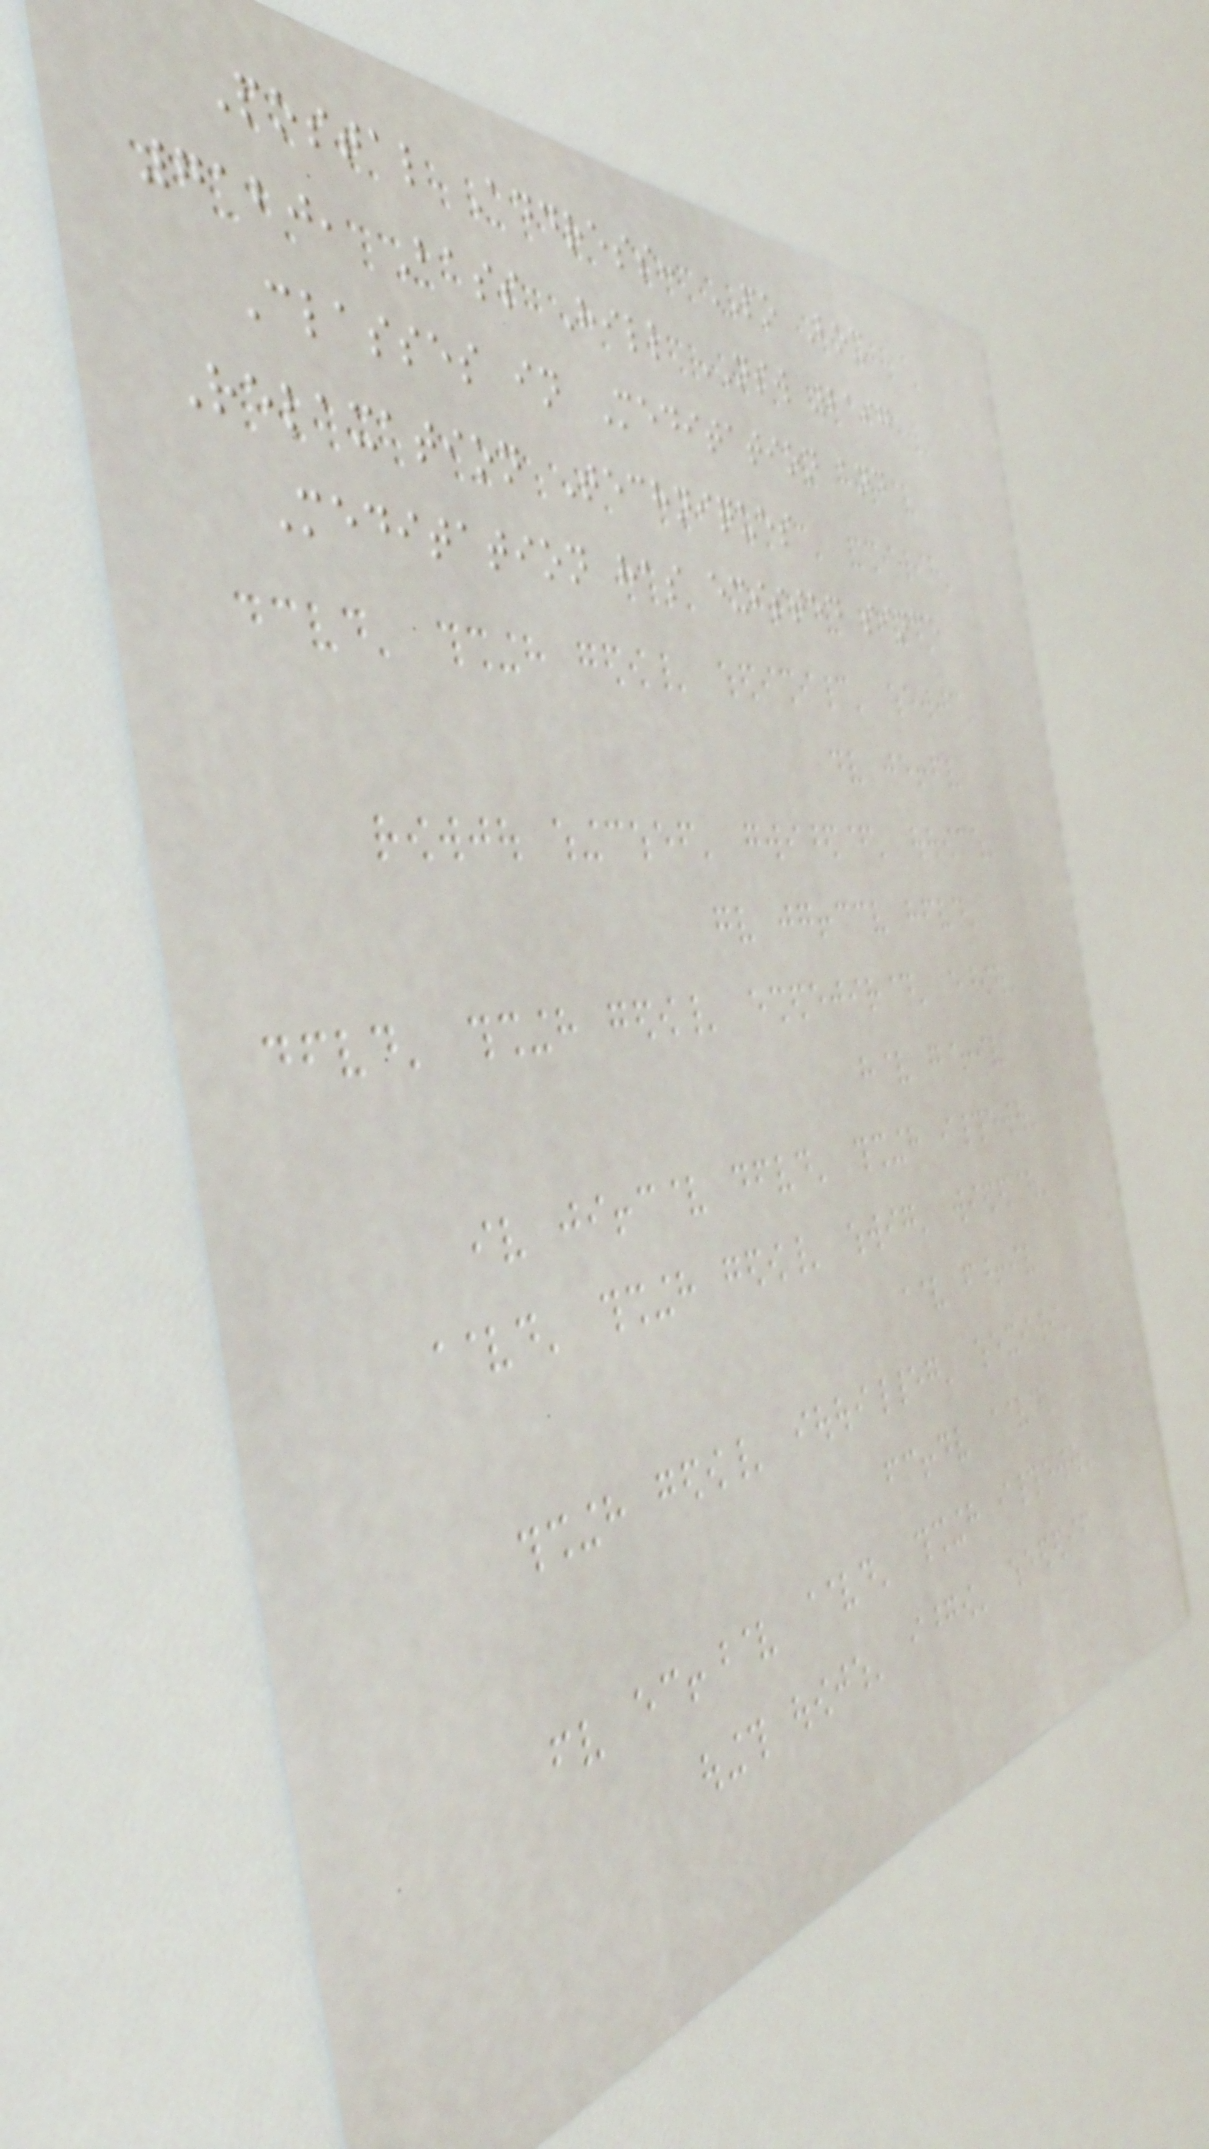Postal Address: PO Box
7120, Bass Hill NSW 2197
Classes in Meditation and
Relaxation Techniques
Meditation has existed since
